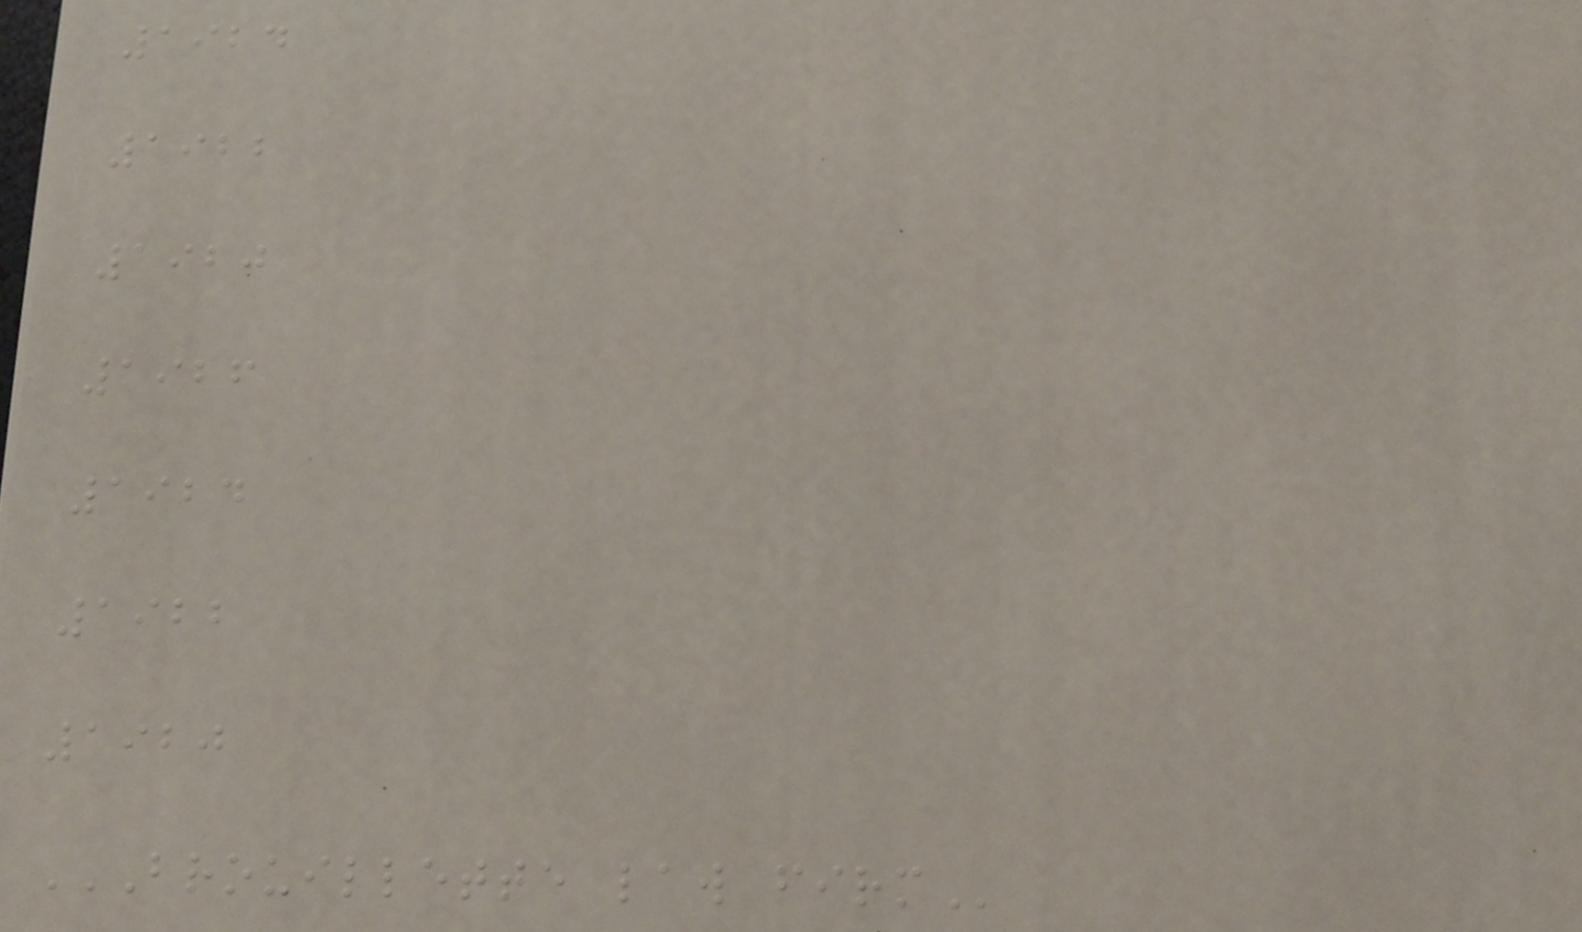1924
1922
1920
1926
1924
1922
1920
BROUILLETTE LAW FIRM
